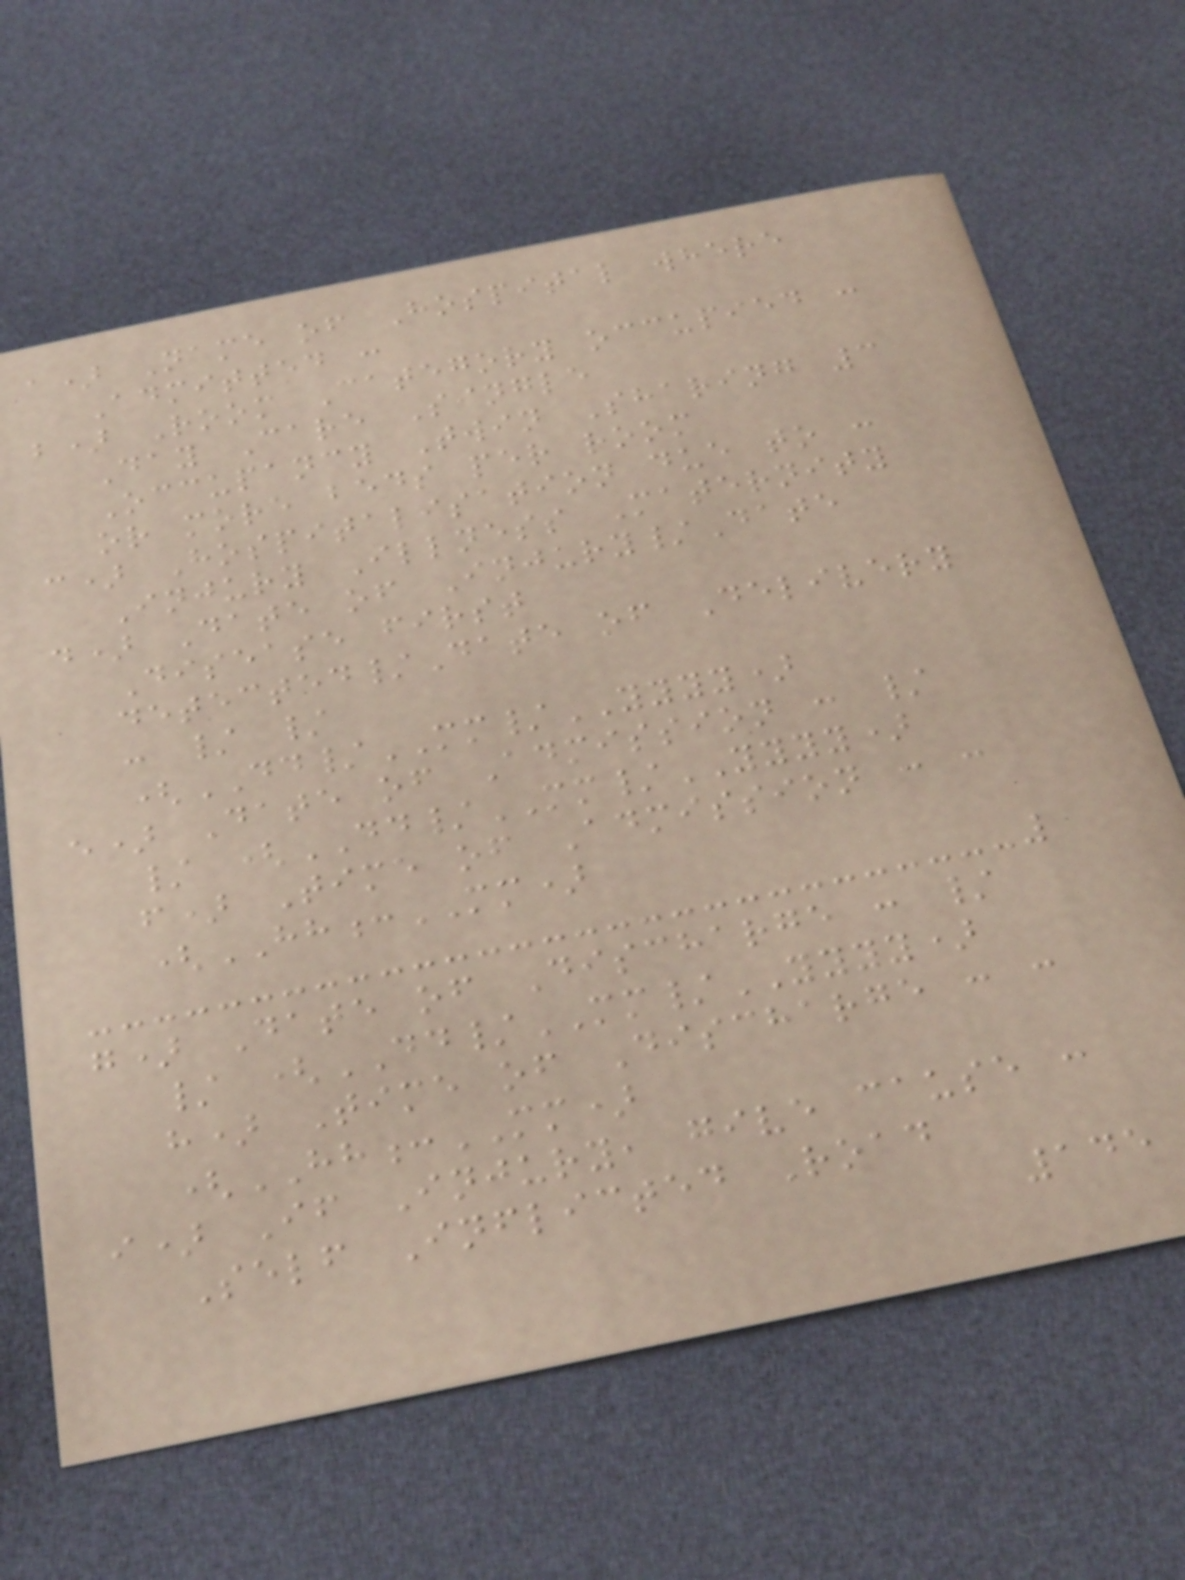a) Name of Hospital where
Admitted :
b) Room Category occupied :
Day Care Single
Occupancy Twin Sharing 3
or more beds per room
c) Hospitalisation due to :
Injury Illness Maternity
d) Date of Injury/Date
Disease first
detected/Date of Delivery
: / /
(DD/MM/YYYY)
e) Date of Admission : /
/ (DD/MM/YYYY)
f) Time of Admission : :
(HH:MM)
g) Date of Discharge : /
/ (DD/MM/YYYY)
h) Time of Discharge : :
(HH:MM)
i) If Injury, give cause :
Self Inflicted Road
145
